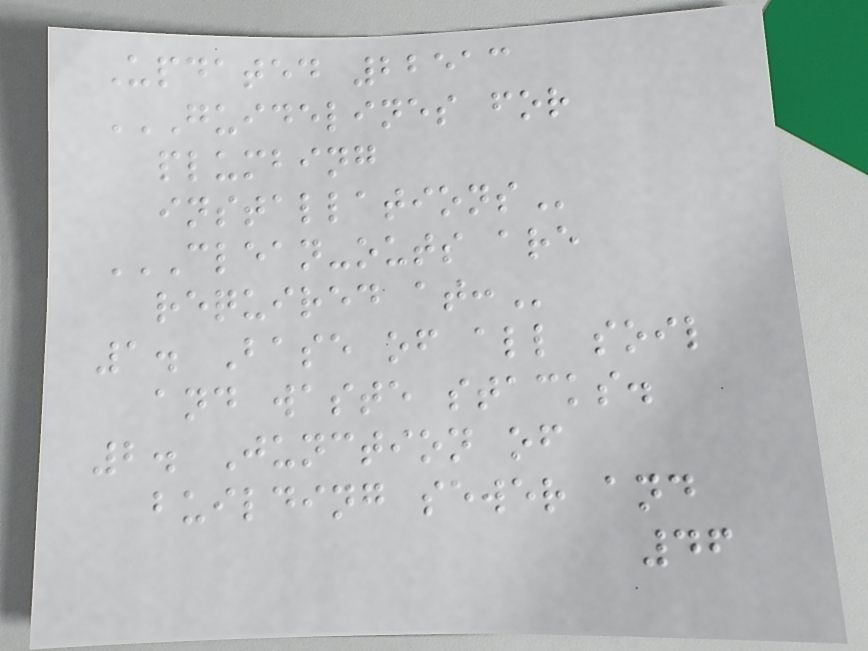Updated 22513
GUIDELINES FOR
PLUMBING
INSTALLATIONS
CLEAN-OUTS ARE
REQUIRED AT:
1. Base of all soil
and waste stacks.
2. Junction of
building sewer and
46
